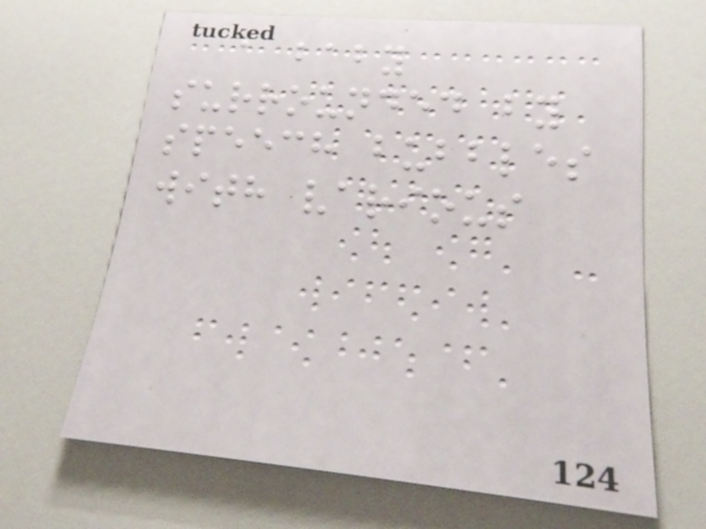a baby
surrounded by
speech bubbles
with various
